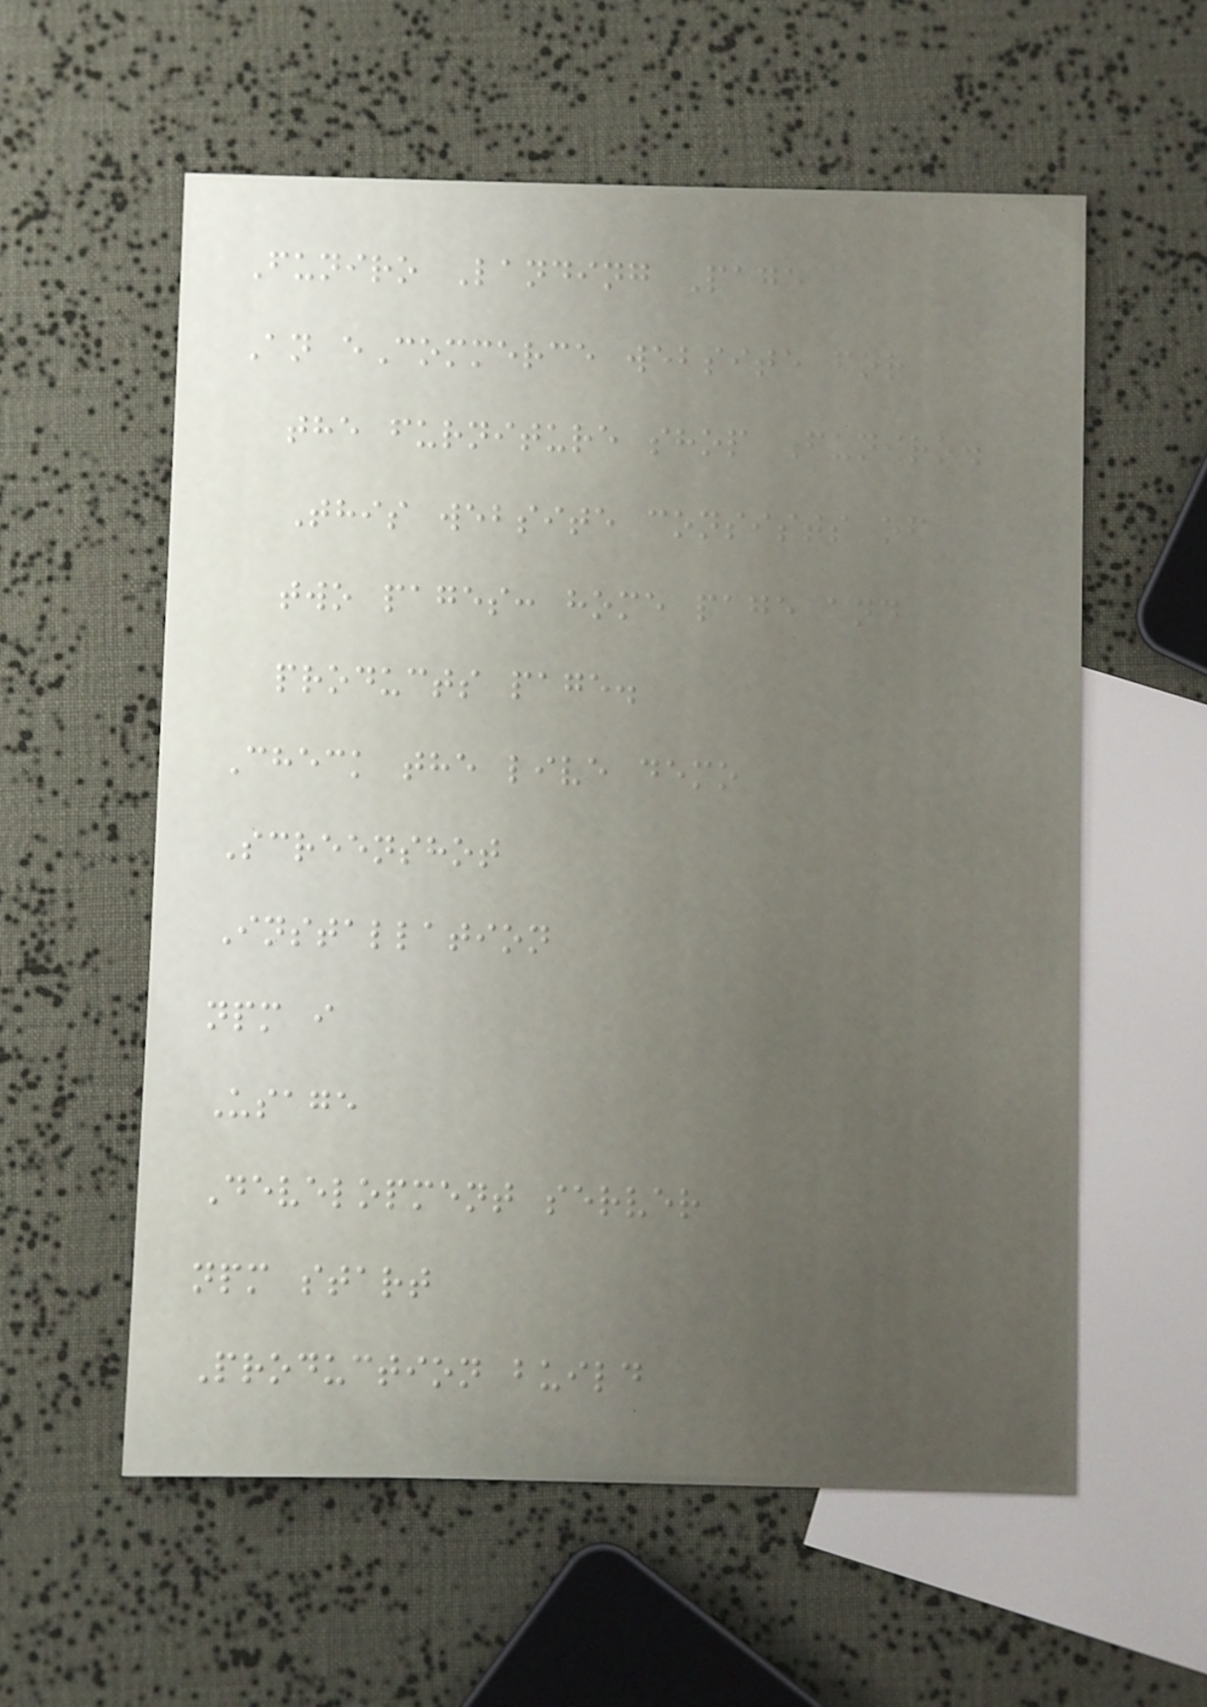Funiro Landing Page
An eCommerce website for
the furniture shop Funiro.
This website consists of
two pages: home page and
products page.
Check the live demo
Screenshot
Installation
npm i
Usage
Development server
npm start
Production build
